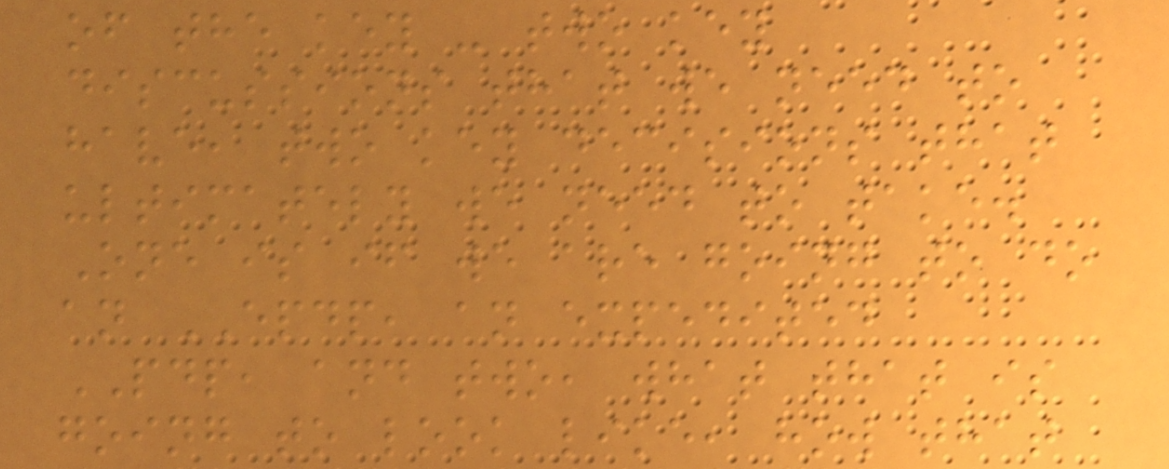of the key - two key
discussions that we need to
have, two key decisions that
ultimately we need to take.
One is if we are going to do
an EPDP, an expedited
PDP, and two, what that is
going to look like, how that
